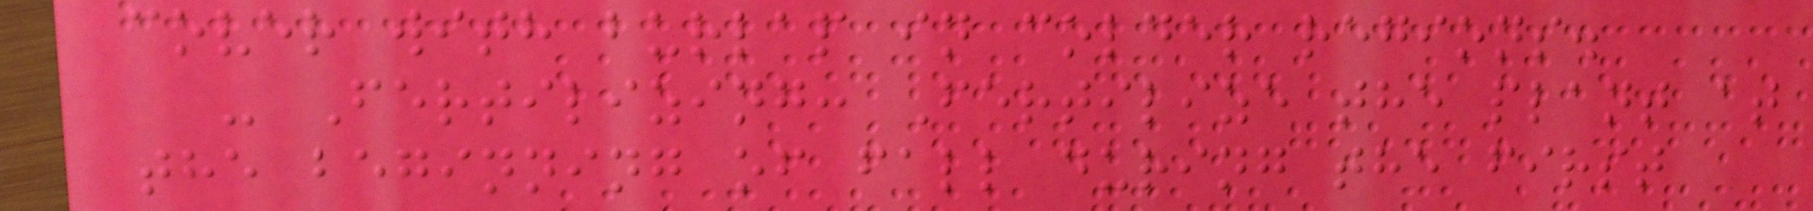cover with burlap in colder regions.
- Fertilizing: Fertilize the plant at
the beginning of fall during the first
